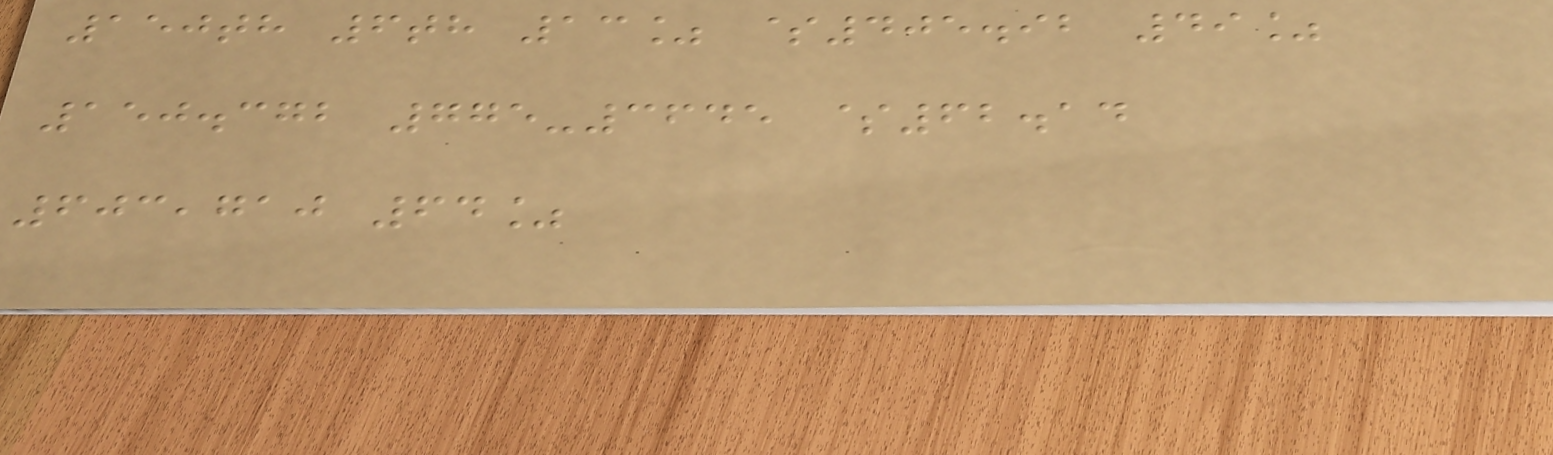150th 6th 13% $405.92 49%
150.372 775-3645 $62.14
603,710 64%
